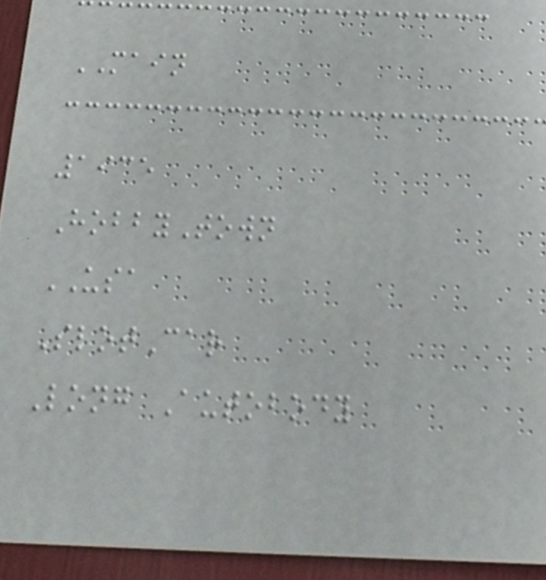MAIN
1935
HobbyTown
USA
SlotCar
Long Autobody
